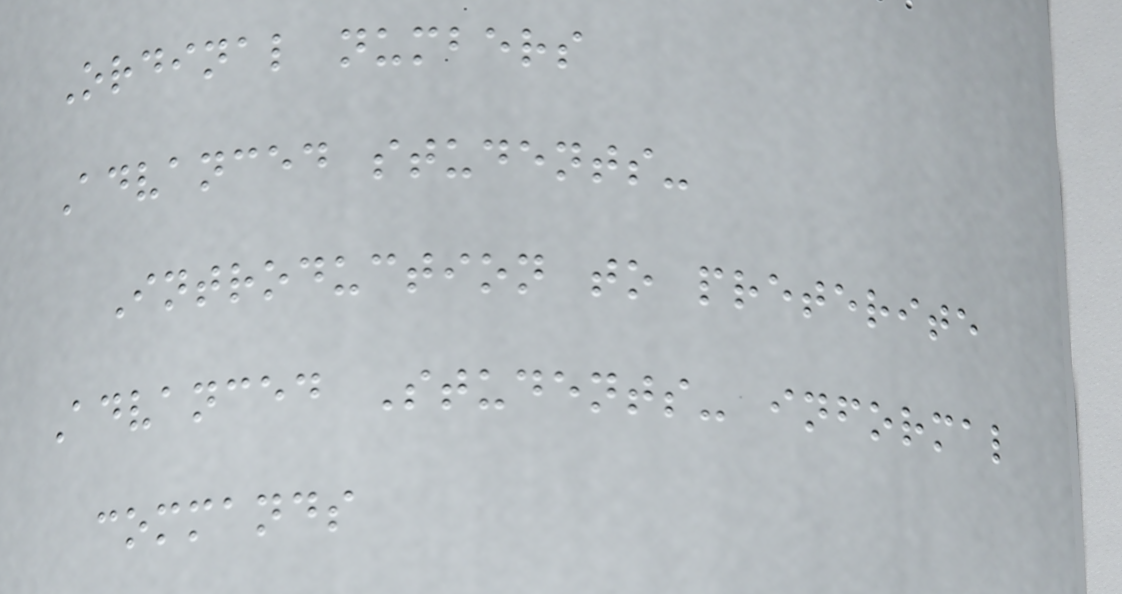Ordinal numbers
Advanced students-
Introduction to preterite
Advanced Students- informal
commands
